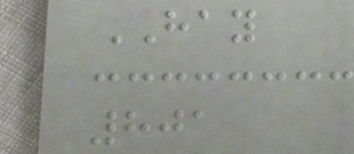HAY
801
